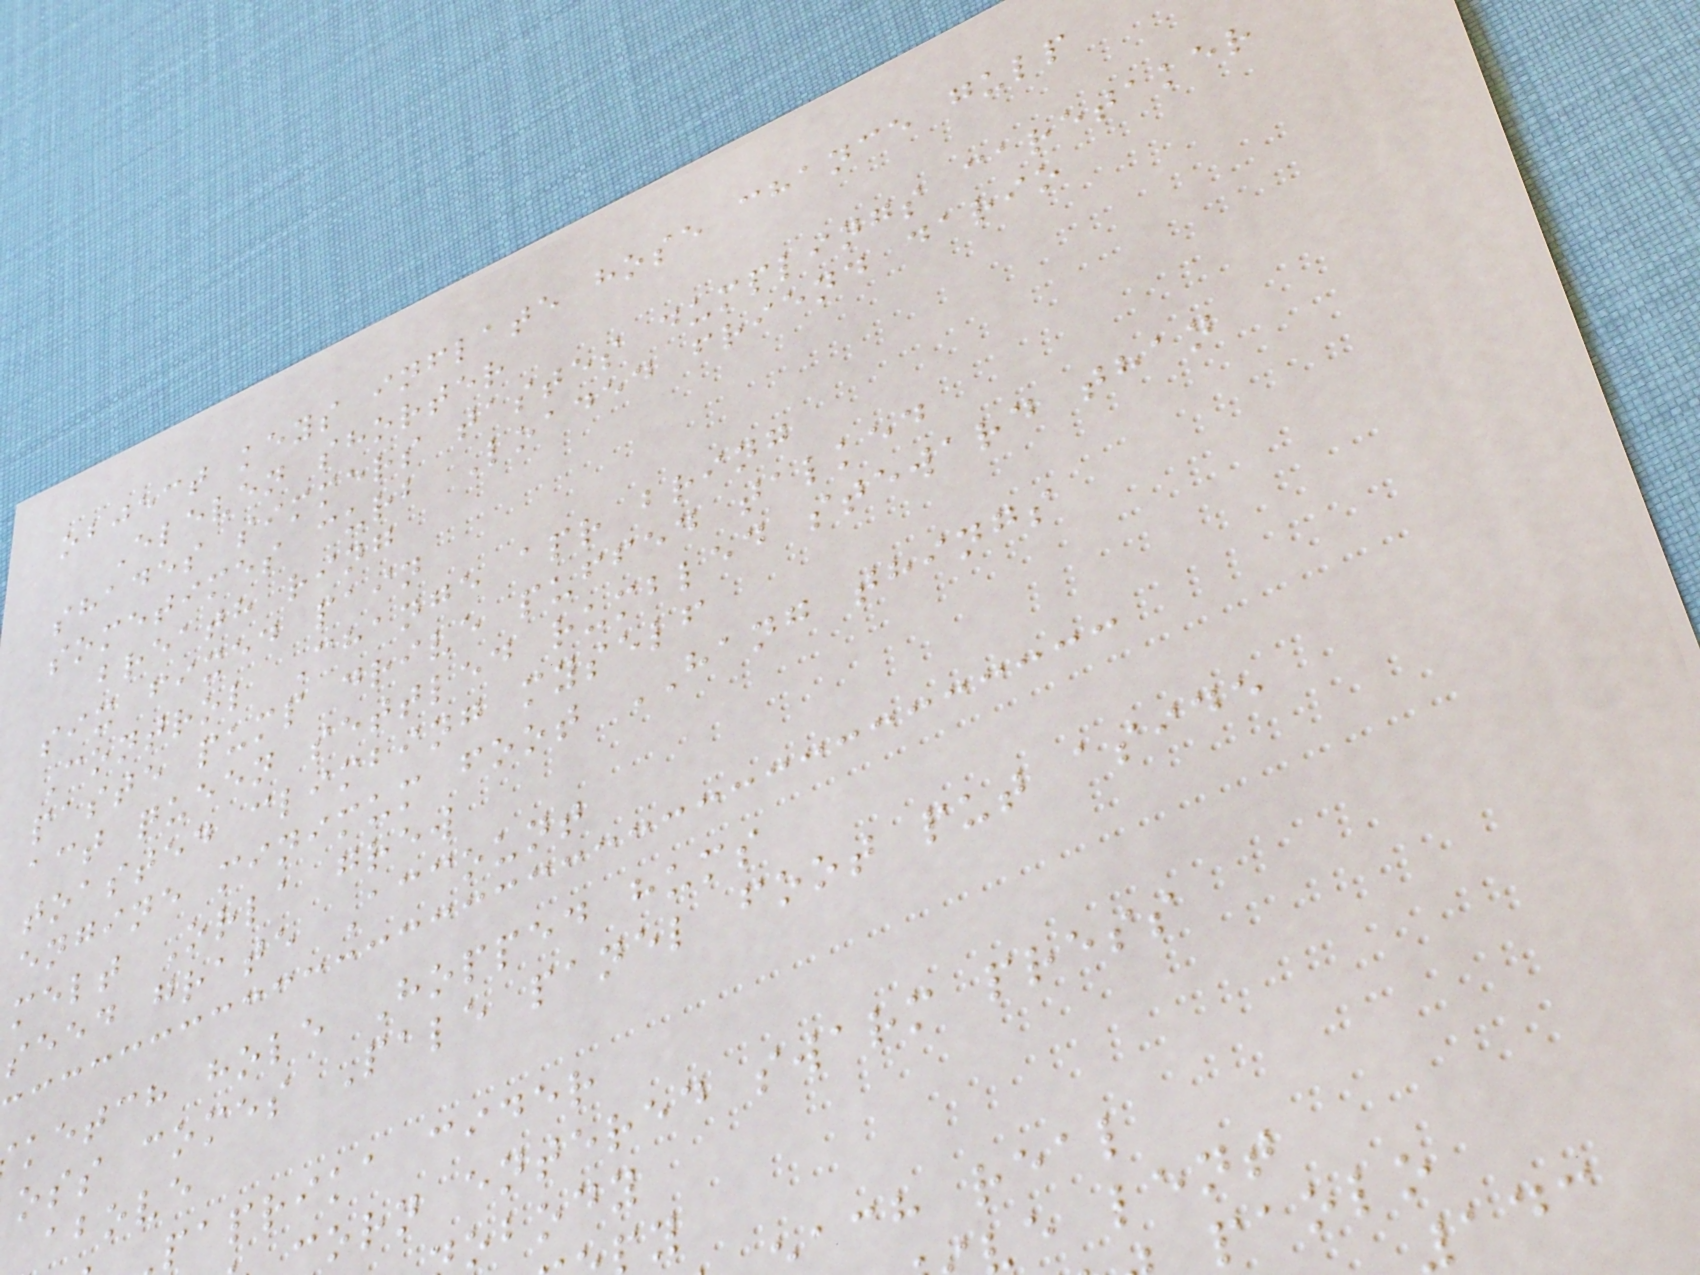object keys inflate hose chance gulp
Eleven shorter
shades simmers tastes dumplings caretaker
sometimes curb Loaded friend dario
breath ring
six fixed pain
Control Change apr bring
paste pump drive puffed talked
act queen settled rumbled steward than
toasted climbing myself
engine minimum foot HANG things
melt Orla grew
seed grate Account
ketch hole Hopped hums
oss comes Pale panel foot put aside
above
paprika cider
orn entered swarm press
obody
ach real
